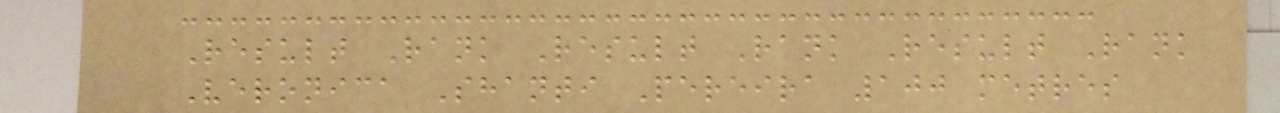Result Rank Result Rank Result Rank
Veronica Shanti Pereira 100 metres
